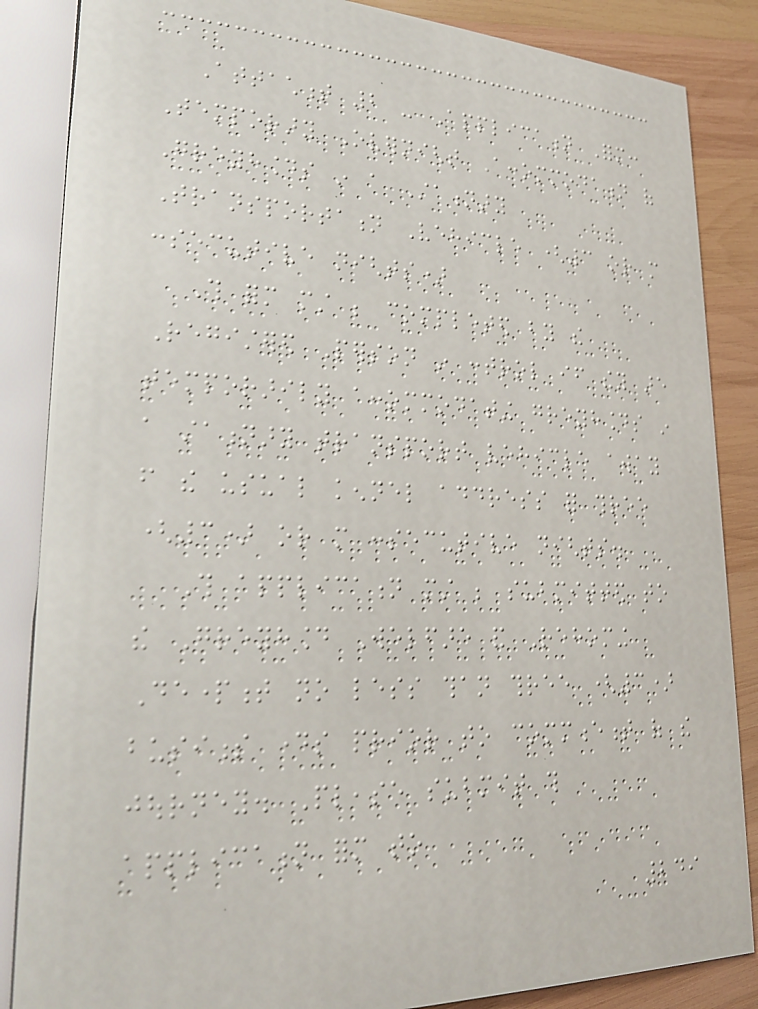Attachment 2 - Application Form:
Temporary Overnight Accommodation of
Greyhounds in a Stationary
Transportation Vehicle (3 or more
consecutive nights)
This form must be completed by the
Registered Person in control if they are
temporarily accommodating greyhounds in
a stationary transport vehicle away
from the usual kennel address for three
(3) or more consecutive nights.
This application must be submitted to
the Greyhound Welfare and Rehoming
Department no less than three (3)
business days prior to commencement of the
journey. Please submit this
application form to
249
